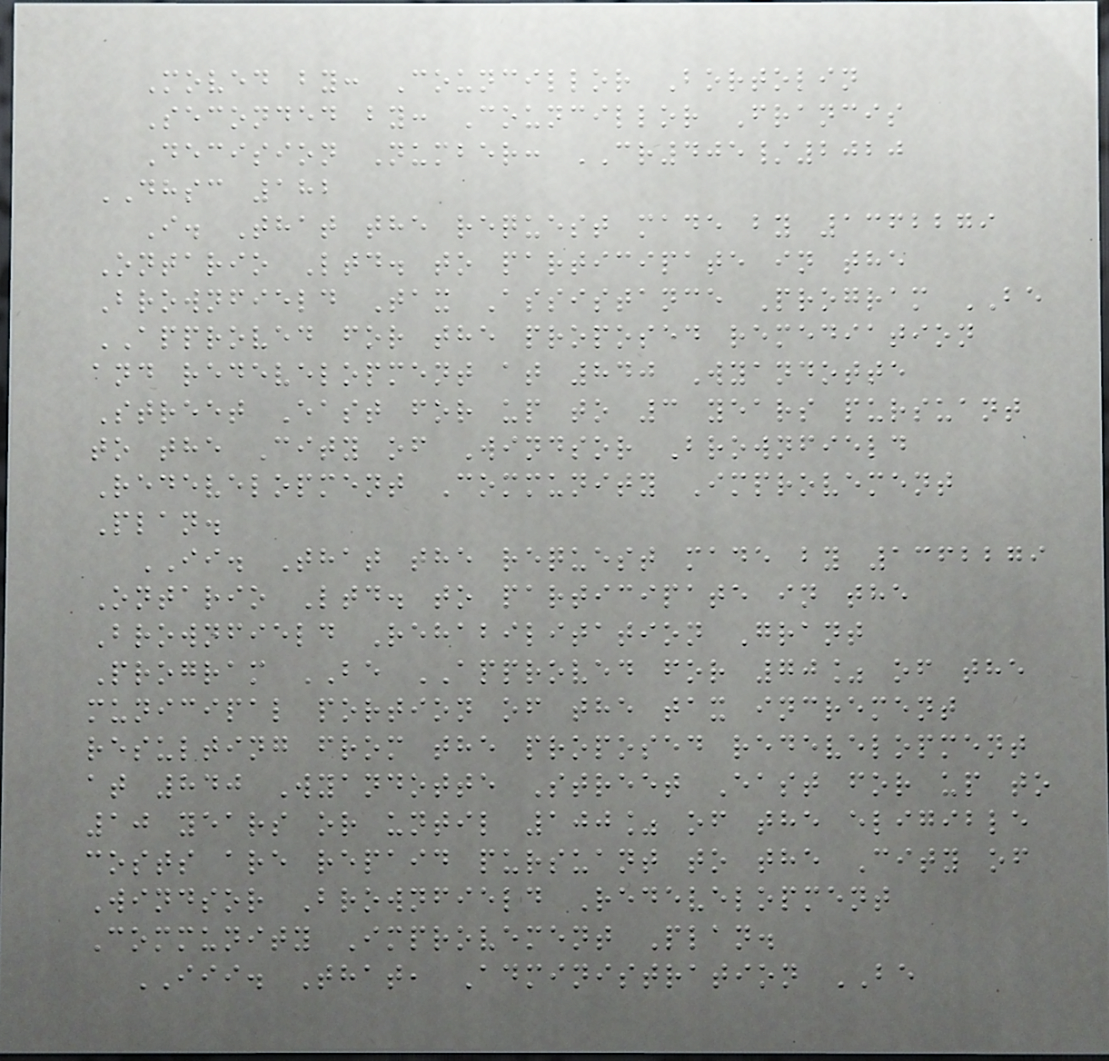Moved by: Councillor Bortolin
Seconded by: Councillor Francis
Decision Number: CR405/2020
DHSC 182
I. That the request made by 1362279
Ontario Ltd. to participate in the
Brownfield Tax Assistance Program BE
APPROVED for the proposed remediation
and redevelopment at 840 Wyandotte
Street East for up to 3 years pursuant
to the City of Windsor Brownfield
Redevelopment Community Improvement
Plan.
II. That the request made by 1362279
Ontario Ltd. to participate in the
Brownfield Rehabilitation Grant
Program BE APPROVED for 70% of the
municipal portion of the tax increment
resulting from the proposed redevelopment
at 840 Wyandotte Street East for up to
10 years or until 100% of the eligible
costs are repaid pursuant to the City of
Windsor Brownfield Redevelopment
Community Improvement Plan.
III. That, Administration BE
